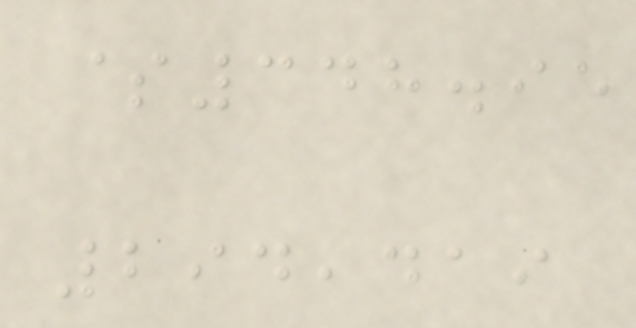$348.95
294,419
